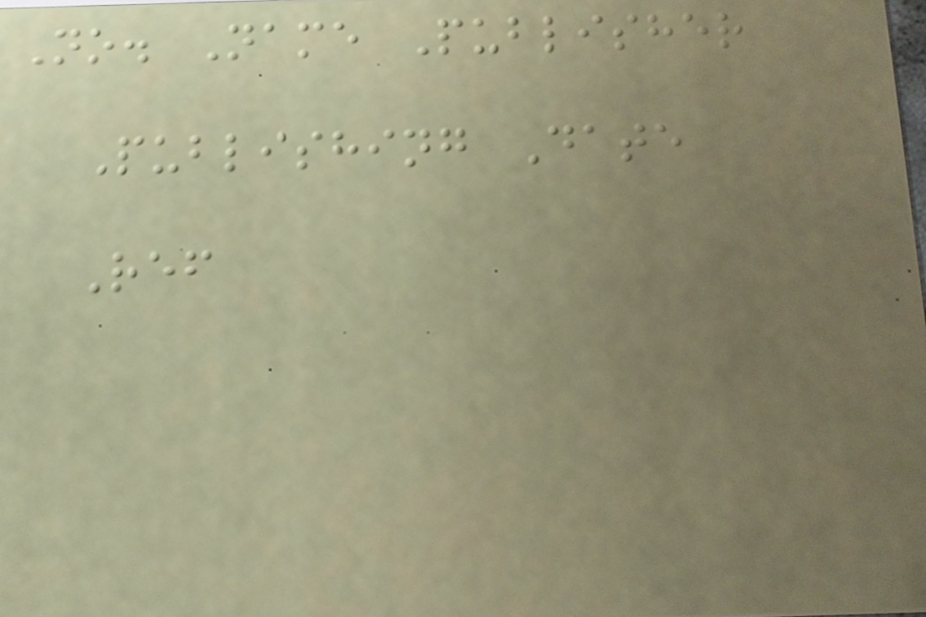No. Name Publisher
Publishing Date
Ref
